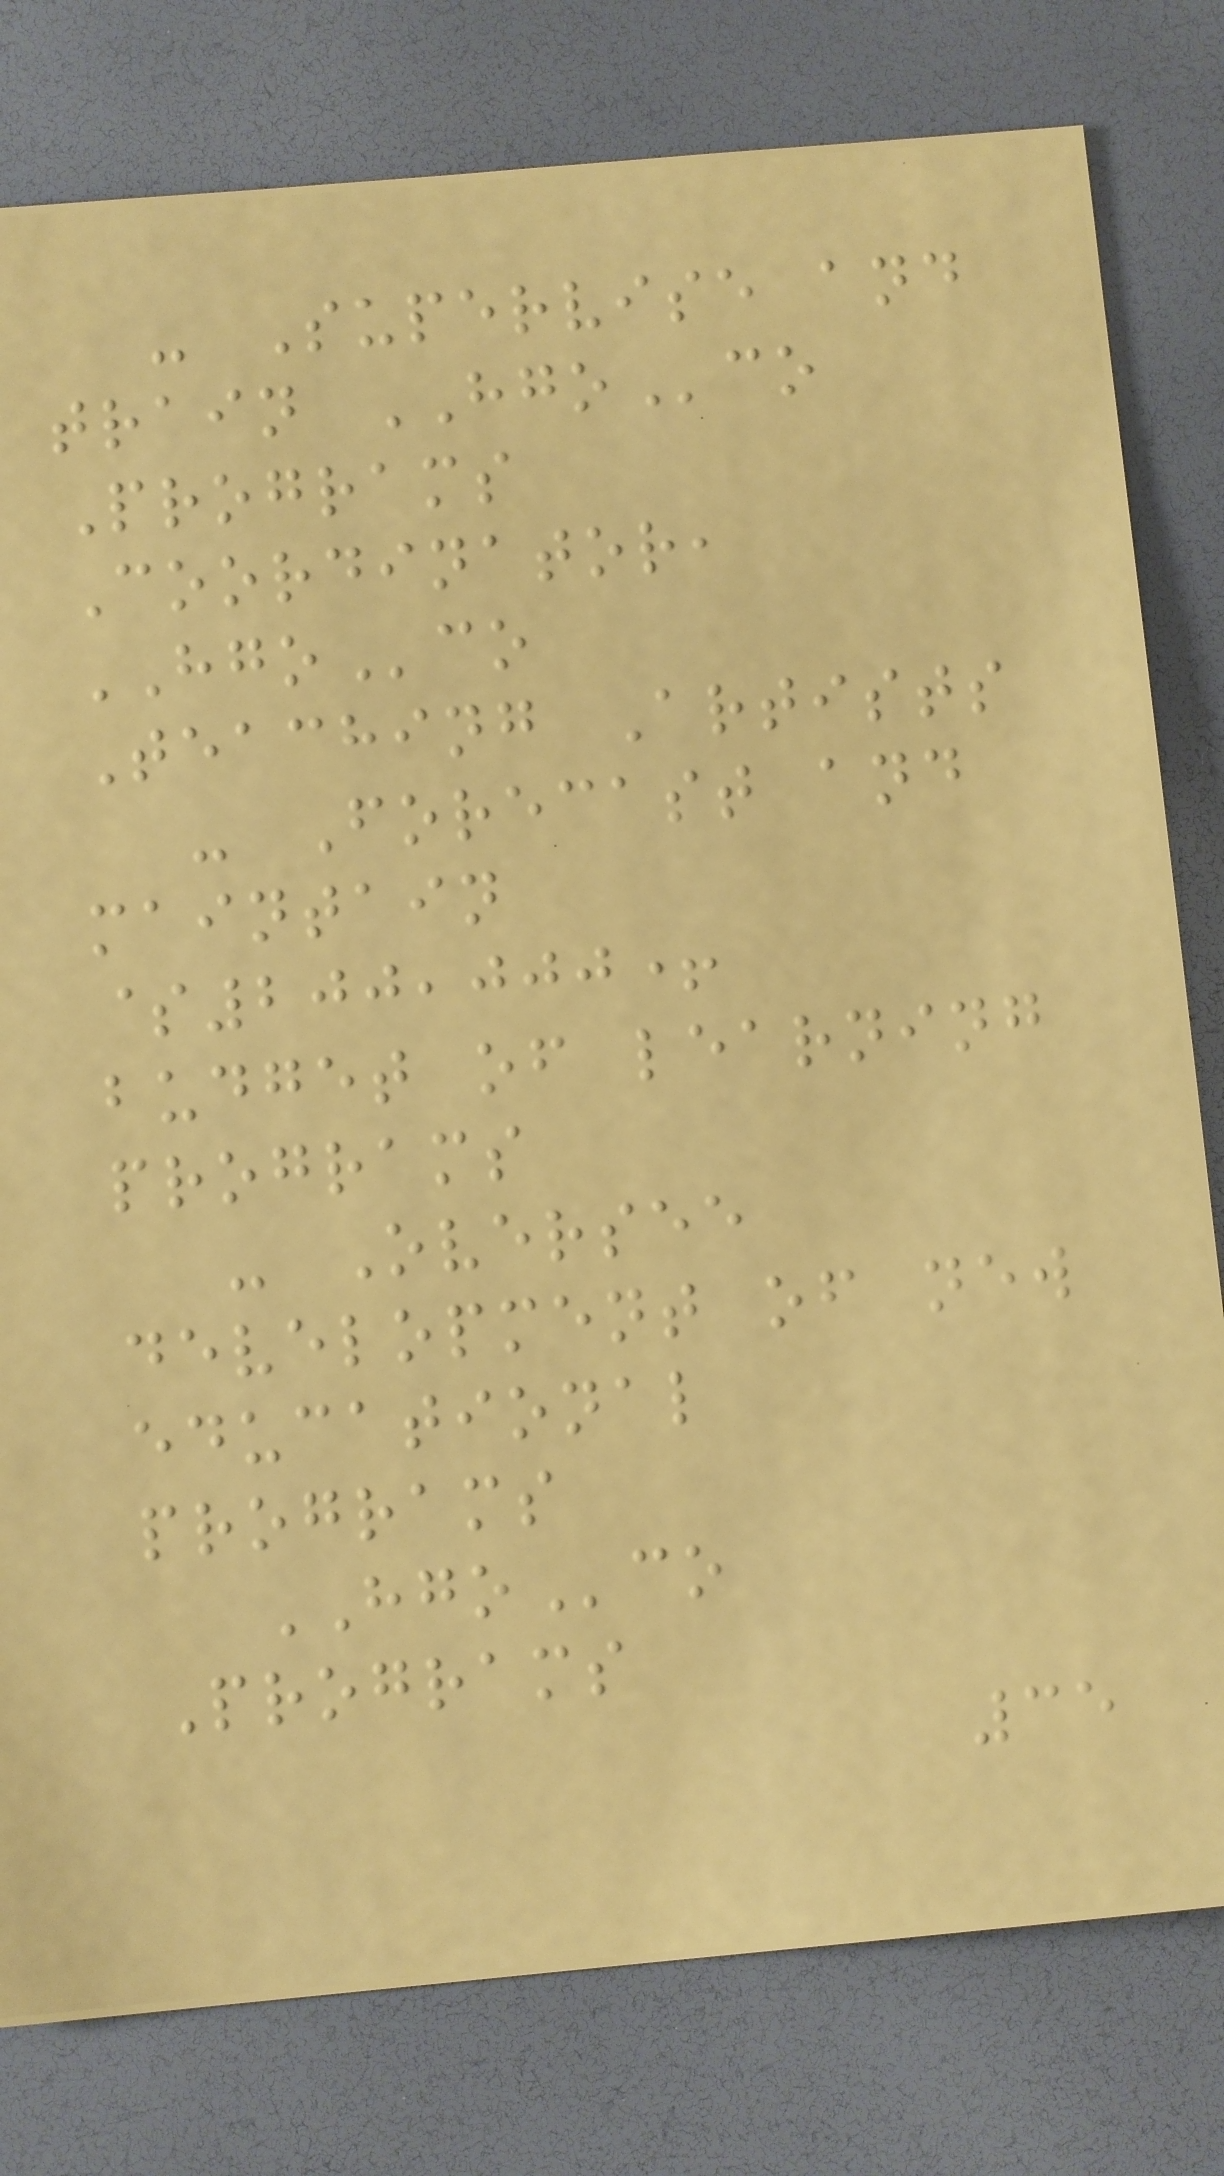- Supervise and
train HGOco
Programs
Coordinator,
HGOco
Teaching Artists
- Forecast and
maintain
$200,000+
budget of learning
programs
- Oversee
development of new
educational
programs
HGOco
Programs
35
